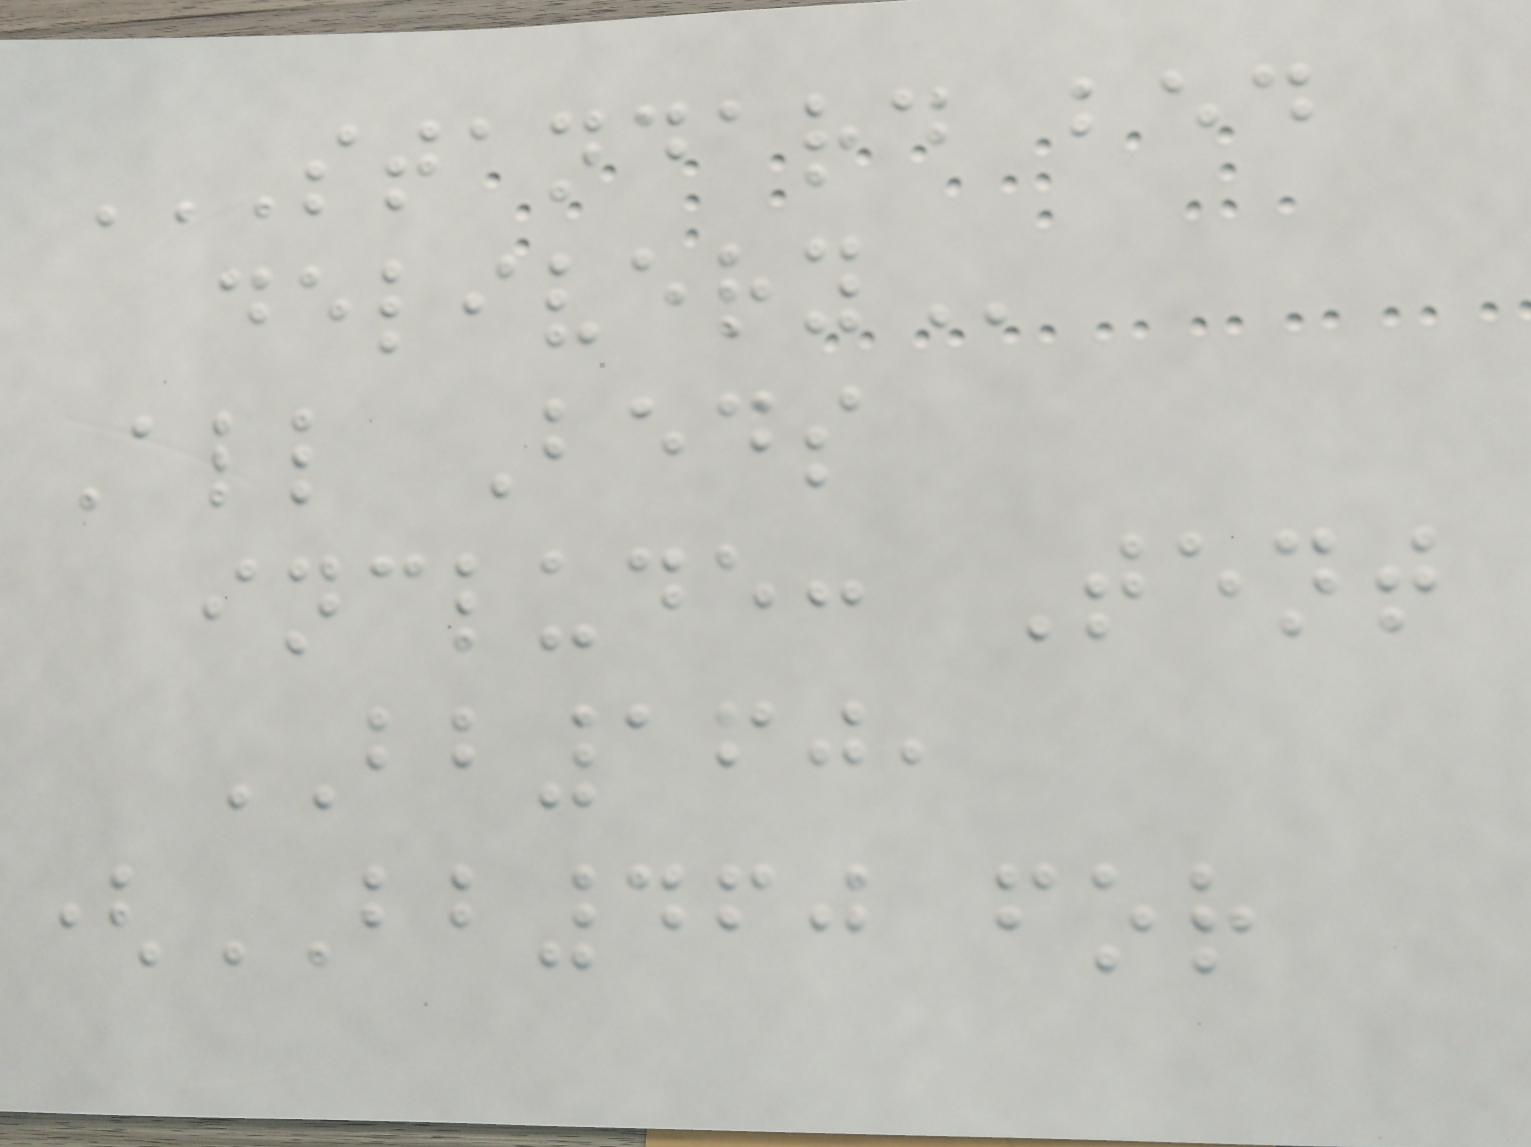STANDARD BED
DELIVERY
All Beds
include: Tent
BB160,
(BB460 for
